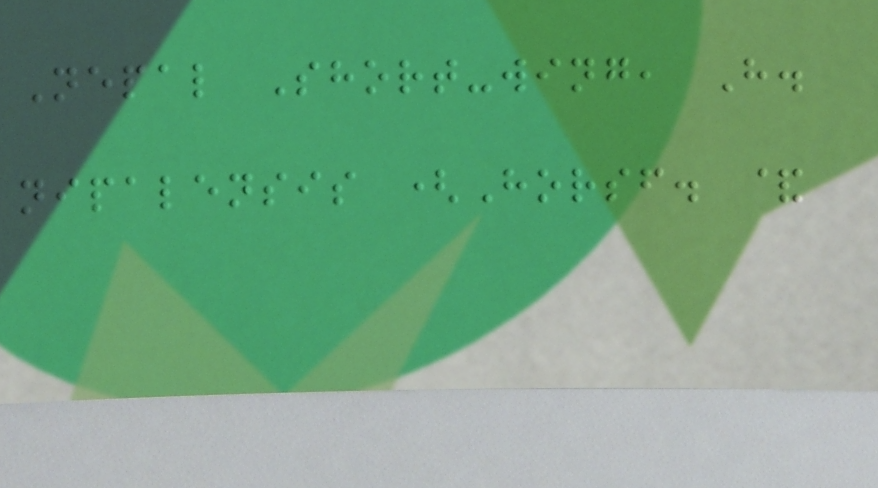Nepal Short-wing, H.
nipalensis (Horsf. &
